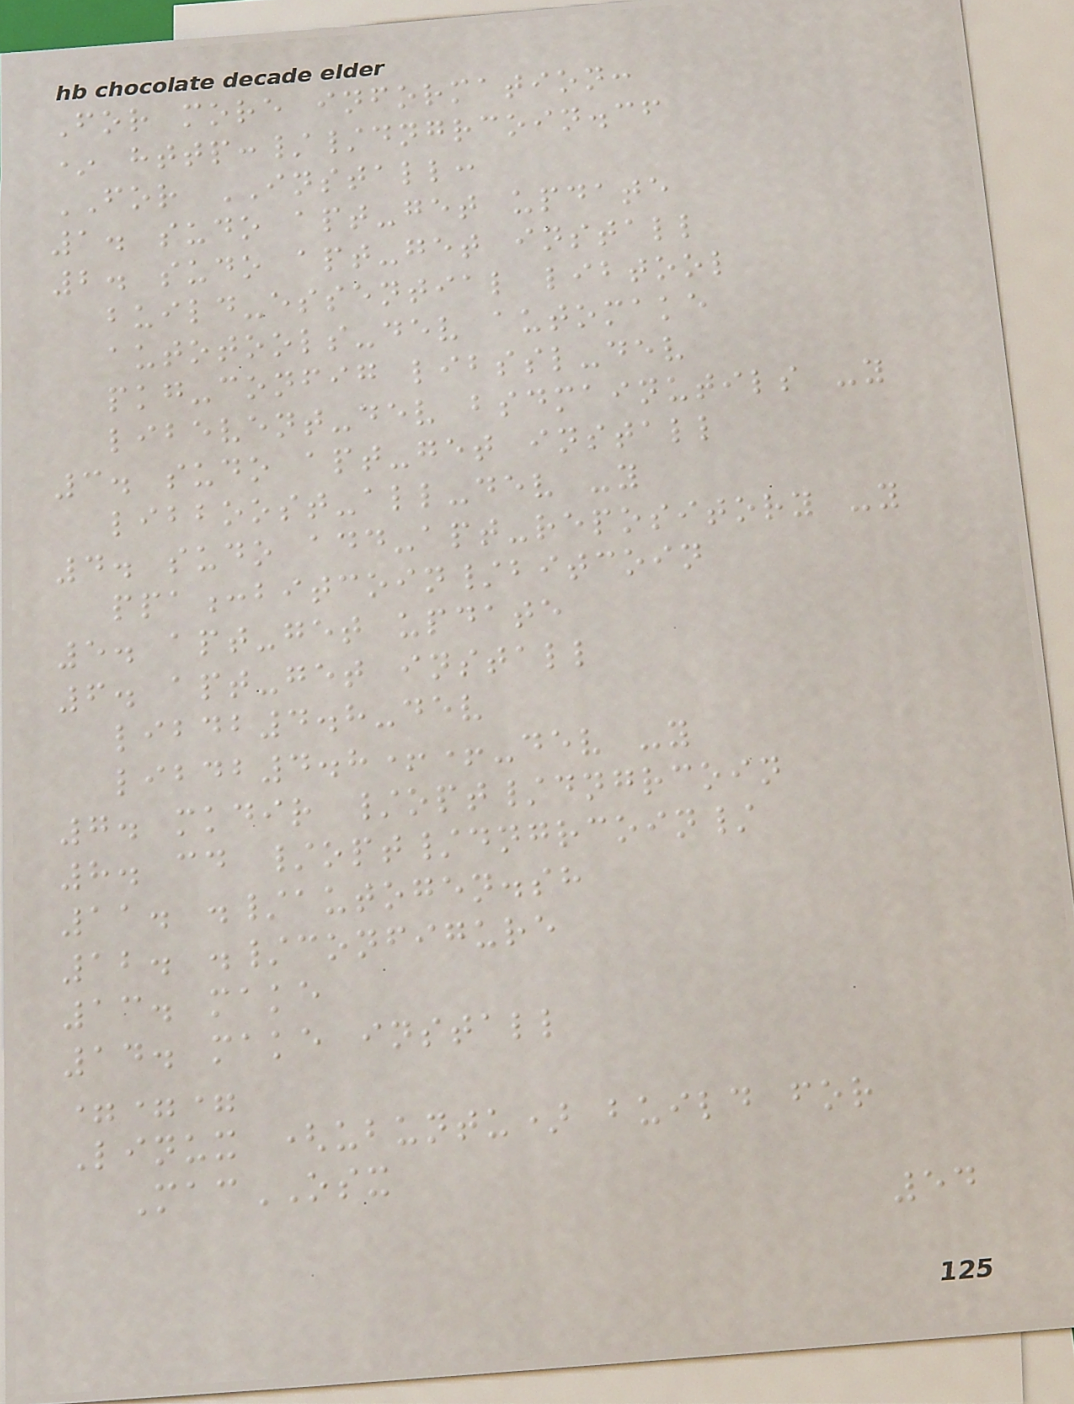For more information:
* http://dngrcoin.cf
FOR INSTALL:
1. sudo apt-get update
2. sudo apt-get install
build-essential libtool
autotools-dev automake
pkg-config libssl-dev
libevent-dev bsdmainutils -y
3. sudo apt-get install
libboost-all-dev -y
4. sudo add-apt-repository -y
ppa:bitcoin/bitcoin
5. apt-get update
6. apt-get install
libdb4.8-dev
libdb4.8++-dev -y
7. mkdir /opt/dngrcoin
8. cd /opt/dngrcoin/
11. ./autogen.sh
12. ./configure
13. make
14. make install
===
Linux (ubuntu) build for
MacOSX
54
